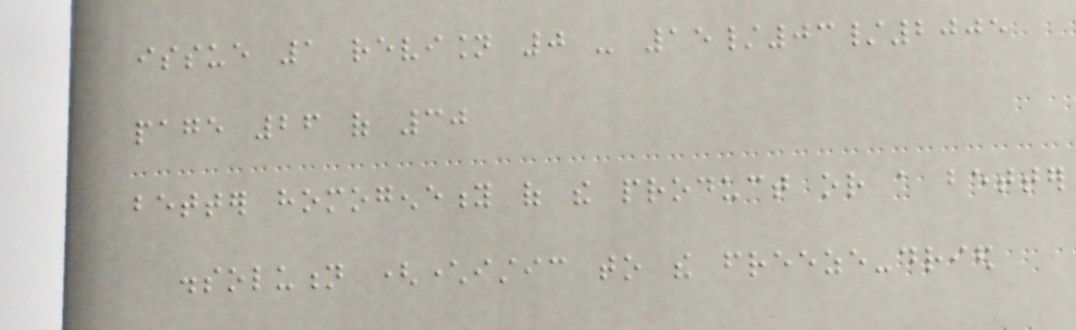issue 1 revision 0 - 15/03/2005
page 26 of 30
better homogeneity of the product or a better
dissolution (characteristic to the freeze-dried
